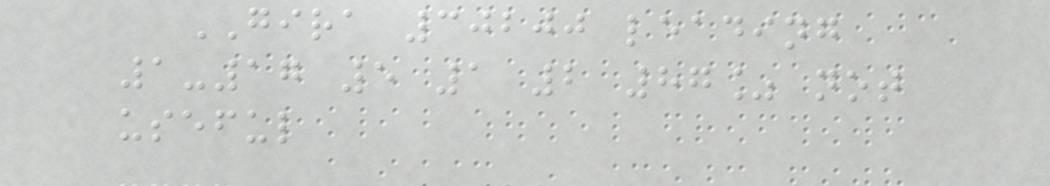GIRA 30200 leading
1-17 5 1 2 87% not
useful
